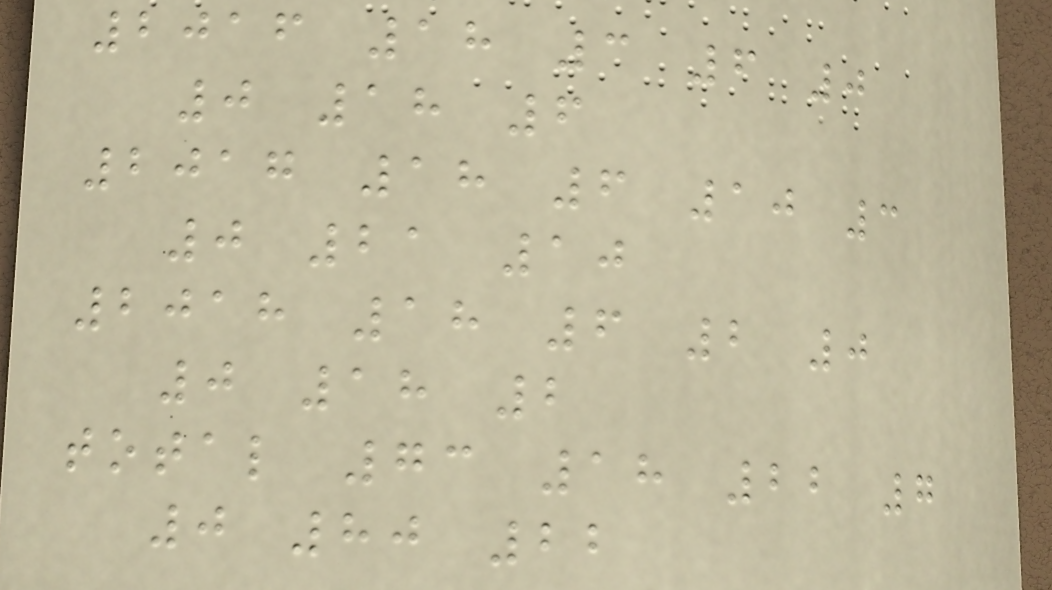2016 18 3 6 0
0 18 6
2017 18 6 10 3
0 21 10
2018 18 6 2 0
0 18 2
total 73 18 22 7
0 80 22
